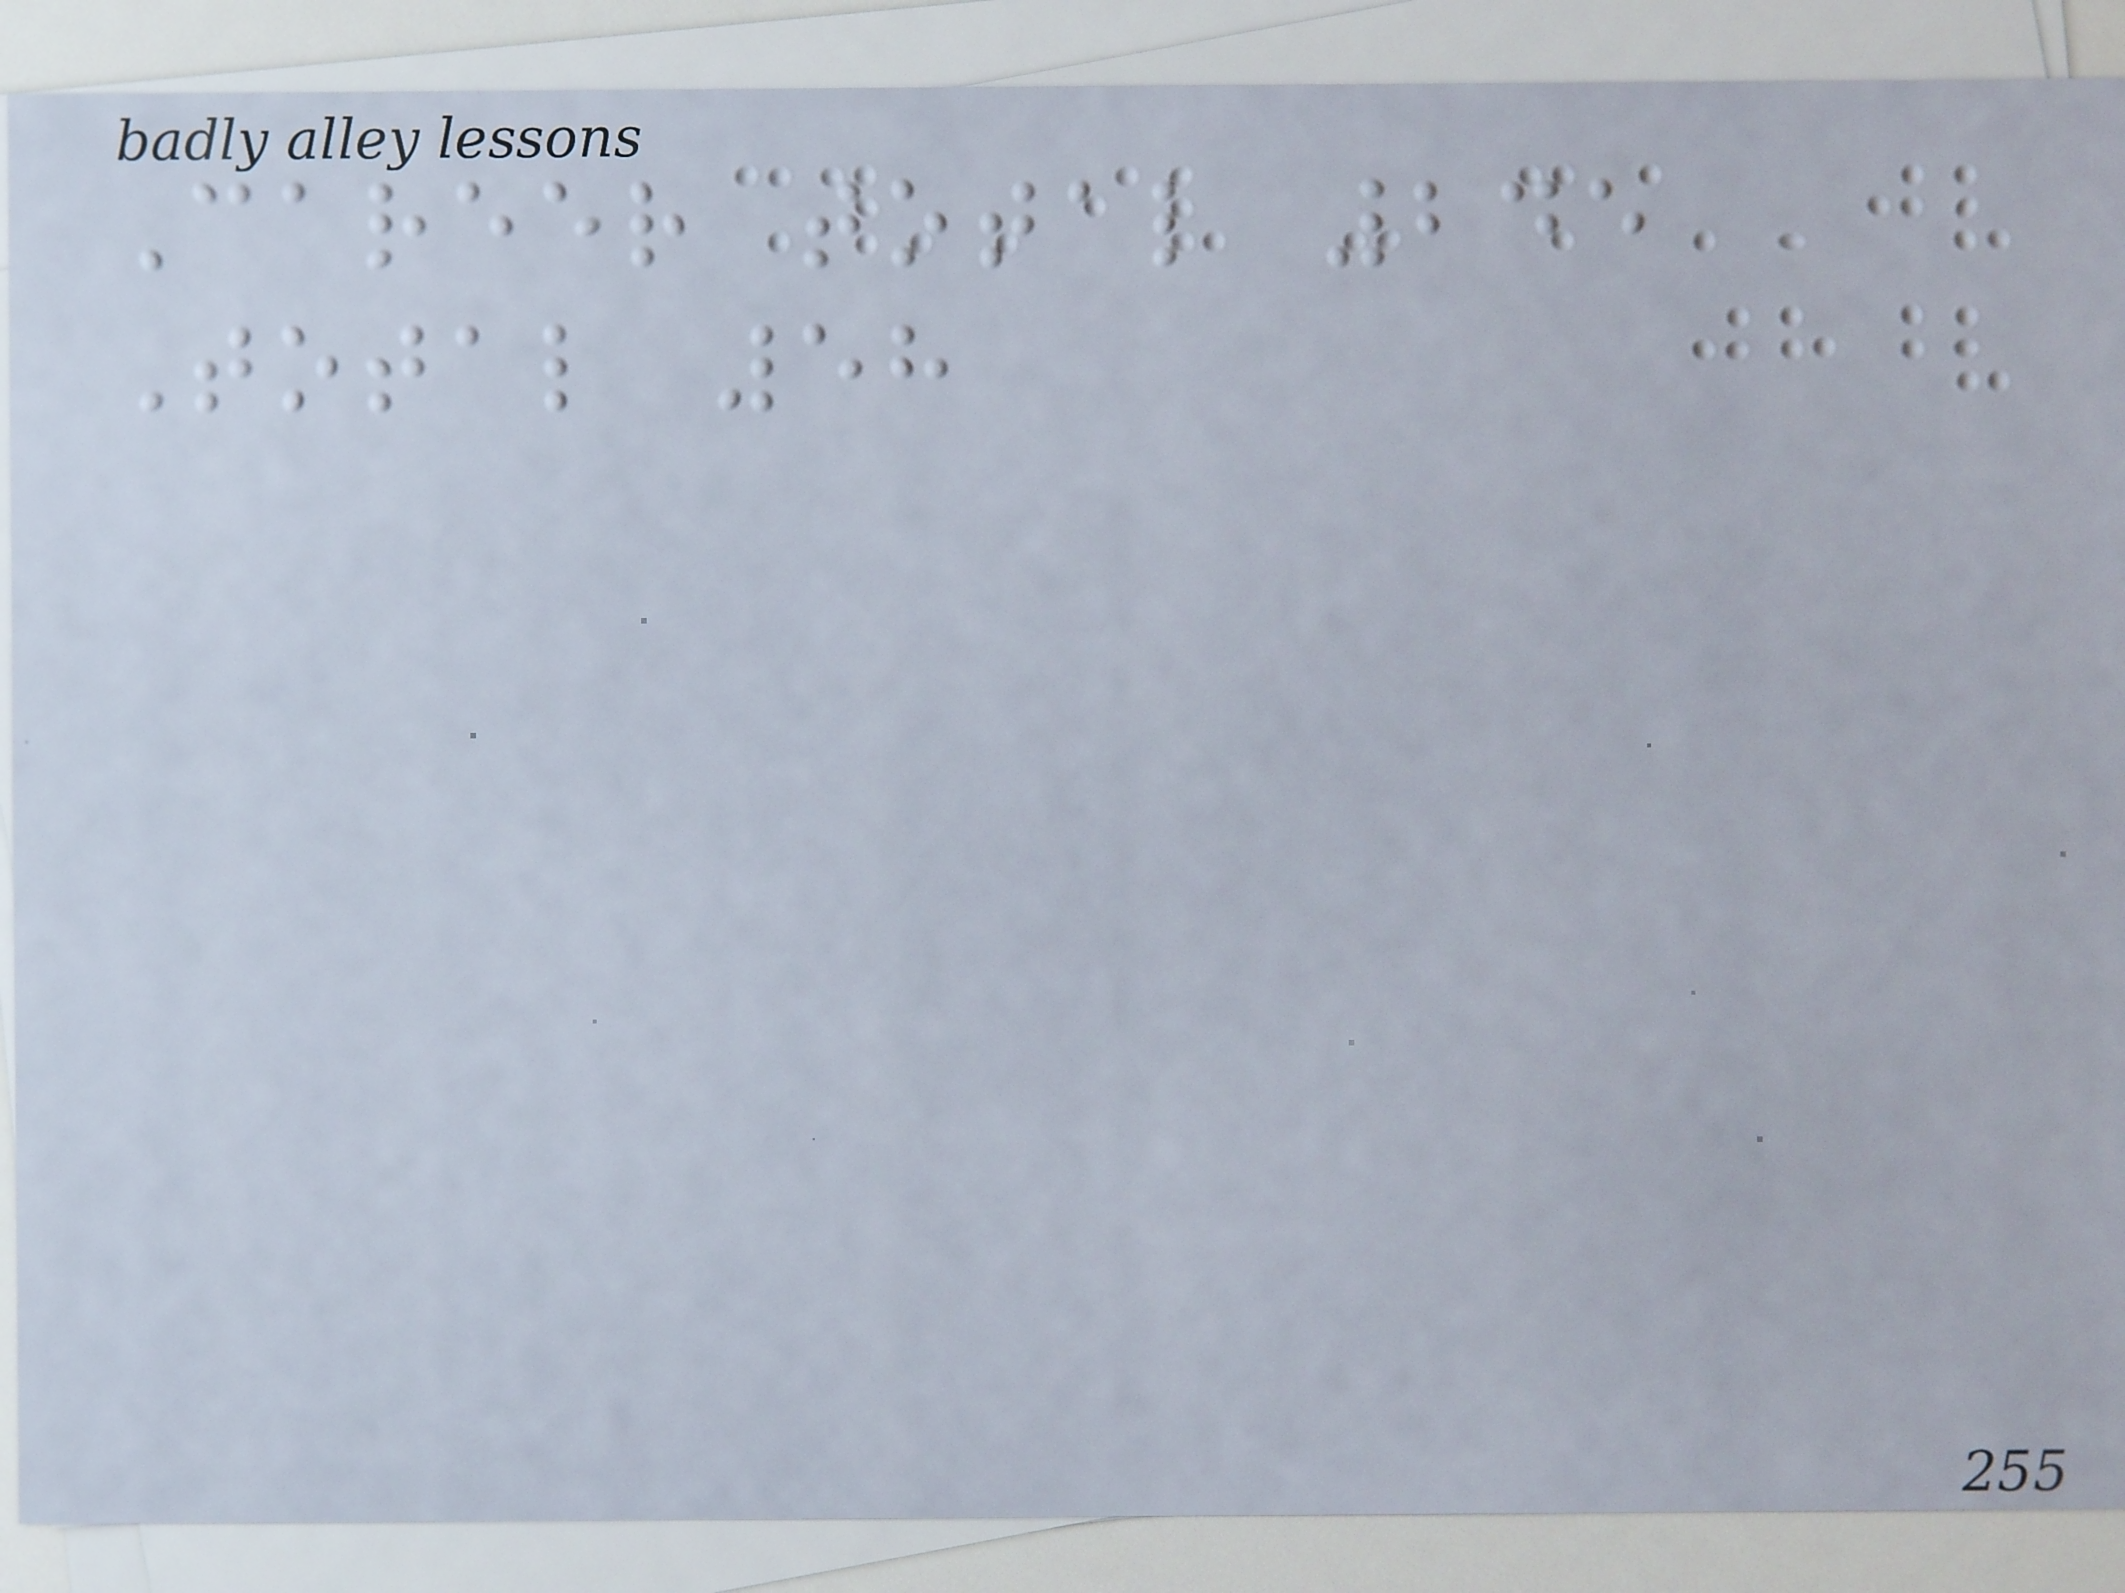Career total 245
Total 58
